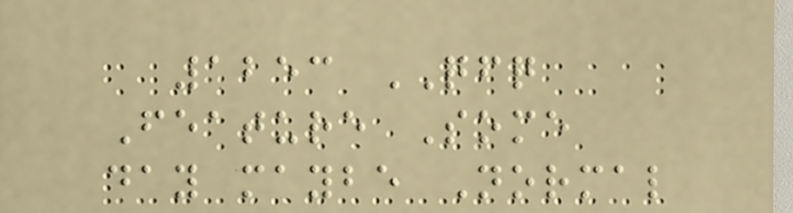1253 QFQ
Feature Some
day maybe Normal
